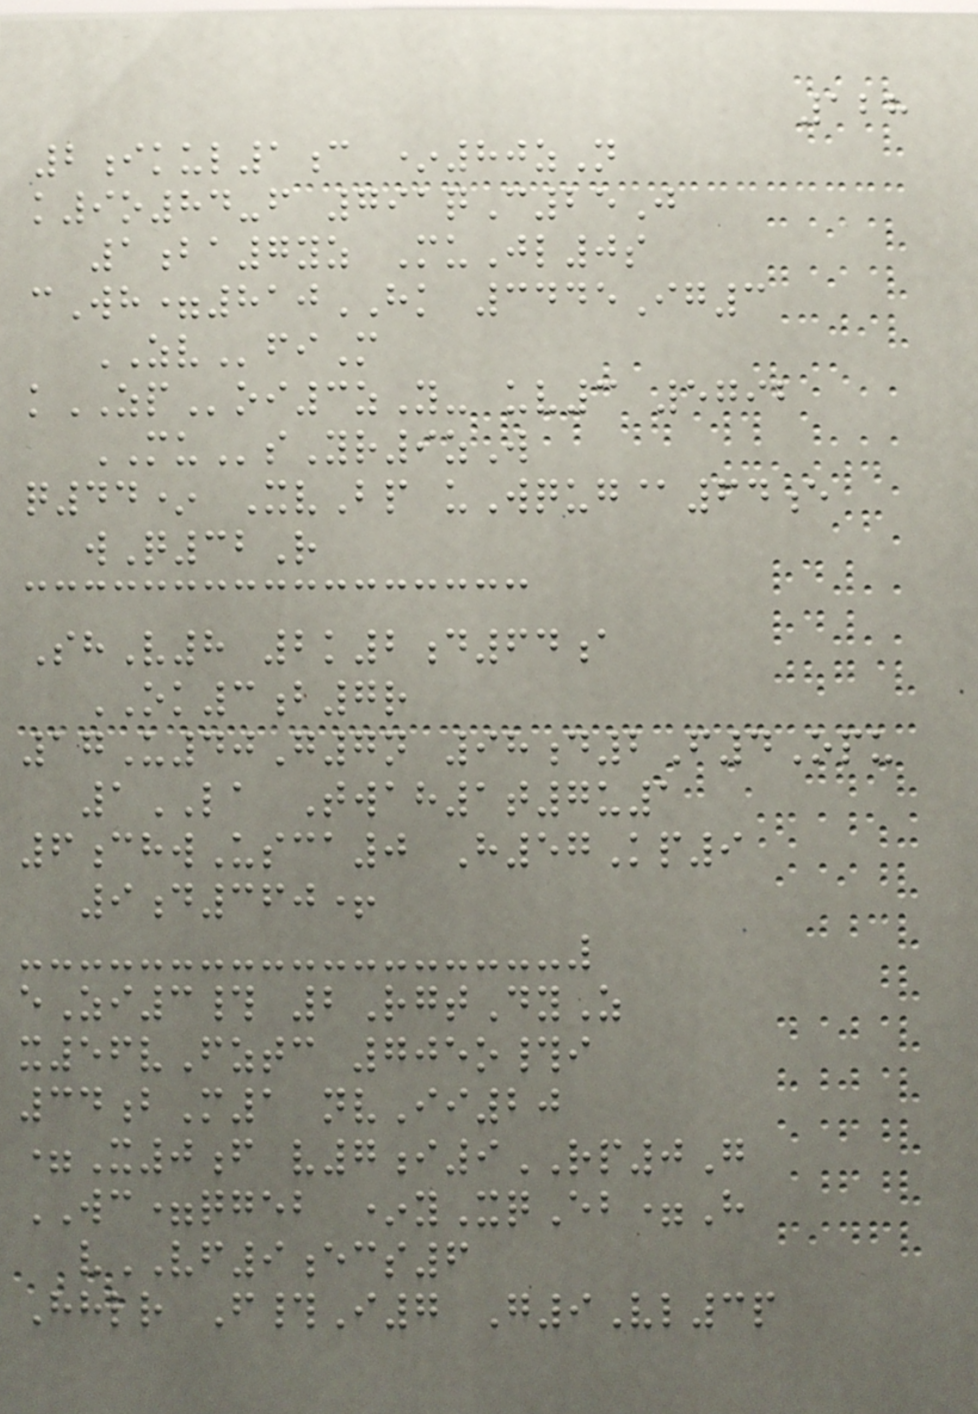128
2ikul1c *80zN
k9o84-f 791qC25J
1ba7yz MuJl0s
cWh=810HK 3445Ig3
ZVfiM
kZPoi3zY- uv3 5792
MUsYr9zW
q44* XvBp uWqug@64e
wQ32R
ShV8 2k2d64a
OK3b7r
17U40G7n 98d2F4Opu
1LA Twah1t7u1
6chwUsca0 H57Kp9
9d360+
eZi3# 2RgtDyZ
x56vFztc 705o#i
34bM1 nvIi20
=X0f v7i9RP0G
WC=qgeb *yXqEb=H
vVF9ecs6
Hhlr F#I7 G9Vl3p
